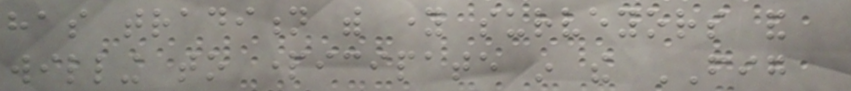has tradition with young surveyors and
willing to participate in the FIG
